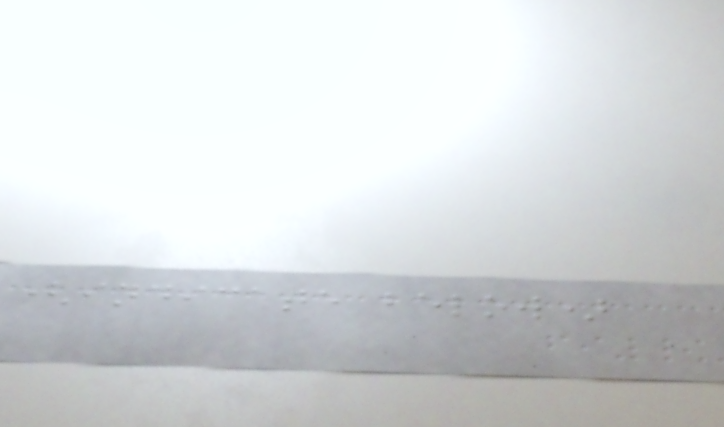(indicate below)
